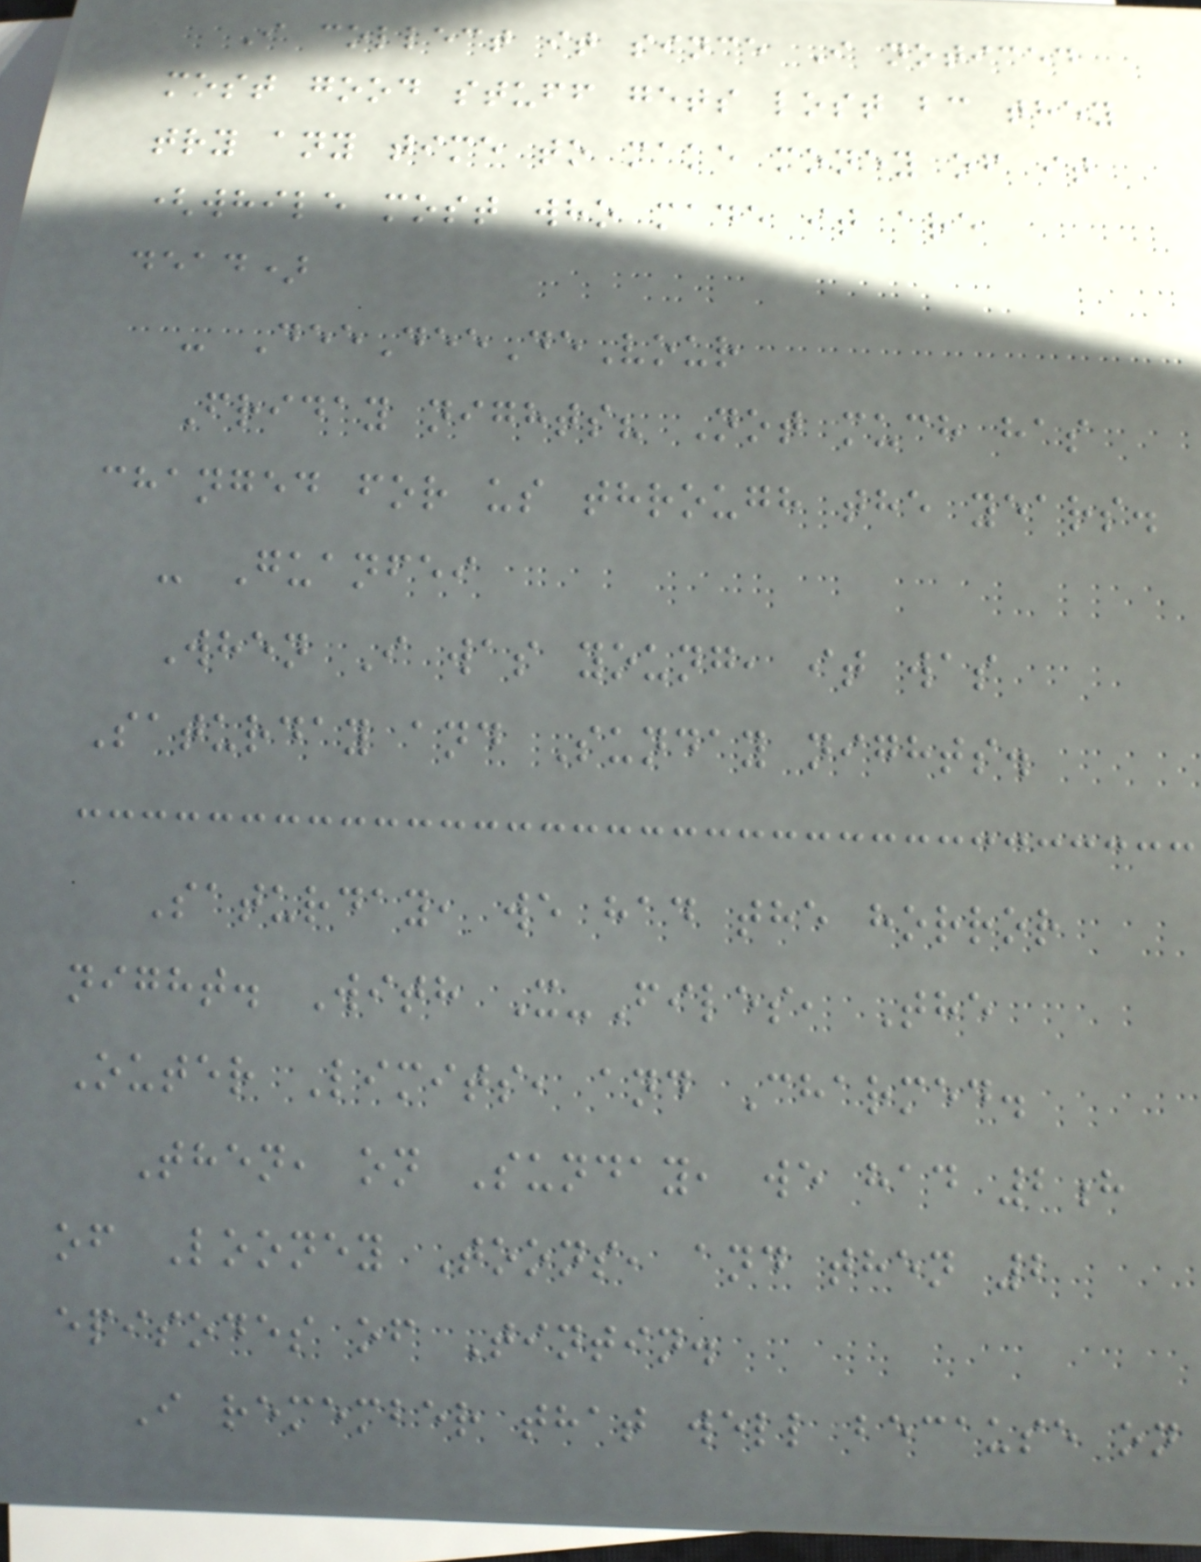I collect it since I noticed
most good stuff gets lost bc they
try any time to make money of it
(while most who made it are
dead)
- DeeDeeDeVour
Friday nights? Not much has
changed for us through the years.
- Guanfei
When I was young, it was
Saturday and Sunday nights.
Saturday, we had the horror
night. With X-Files, The
Outer Limits, and Charmed.
Then, on Sunday, we had 2h
of Looney Toons, and then 2
episodes of Tintin.
I remember that well because on
